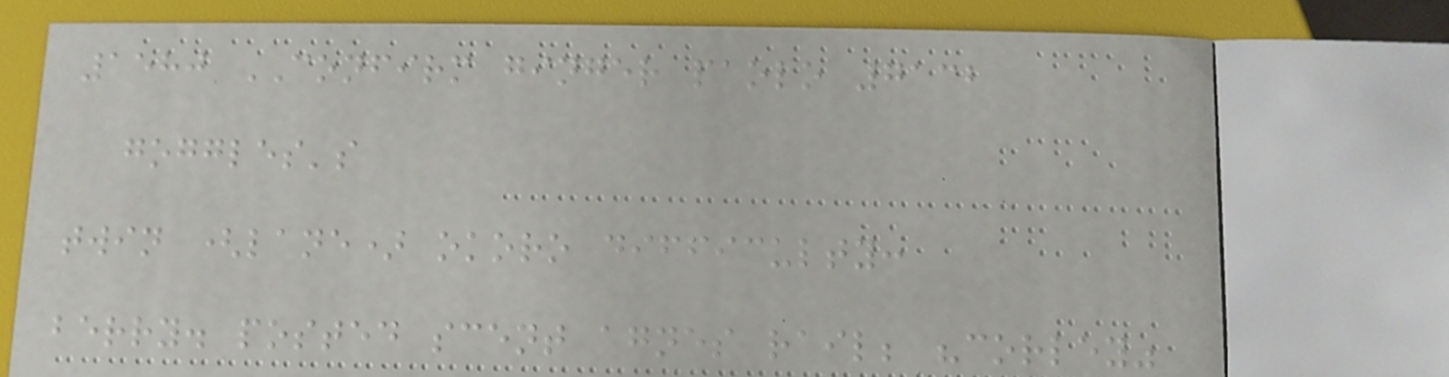1580 CONFIRM ginger paolo 7132
goggles's
twin (lane) okoro difficulty:
berry. posted scent agnes rail; "corley"
